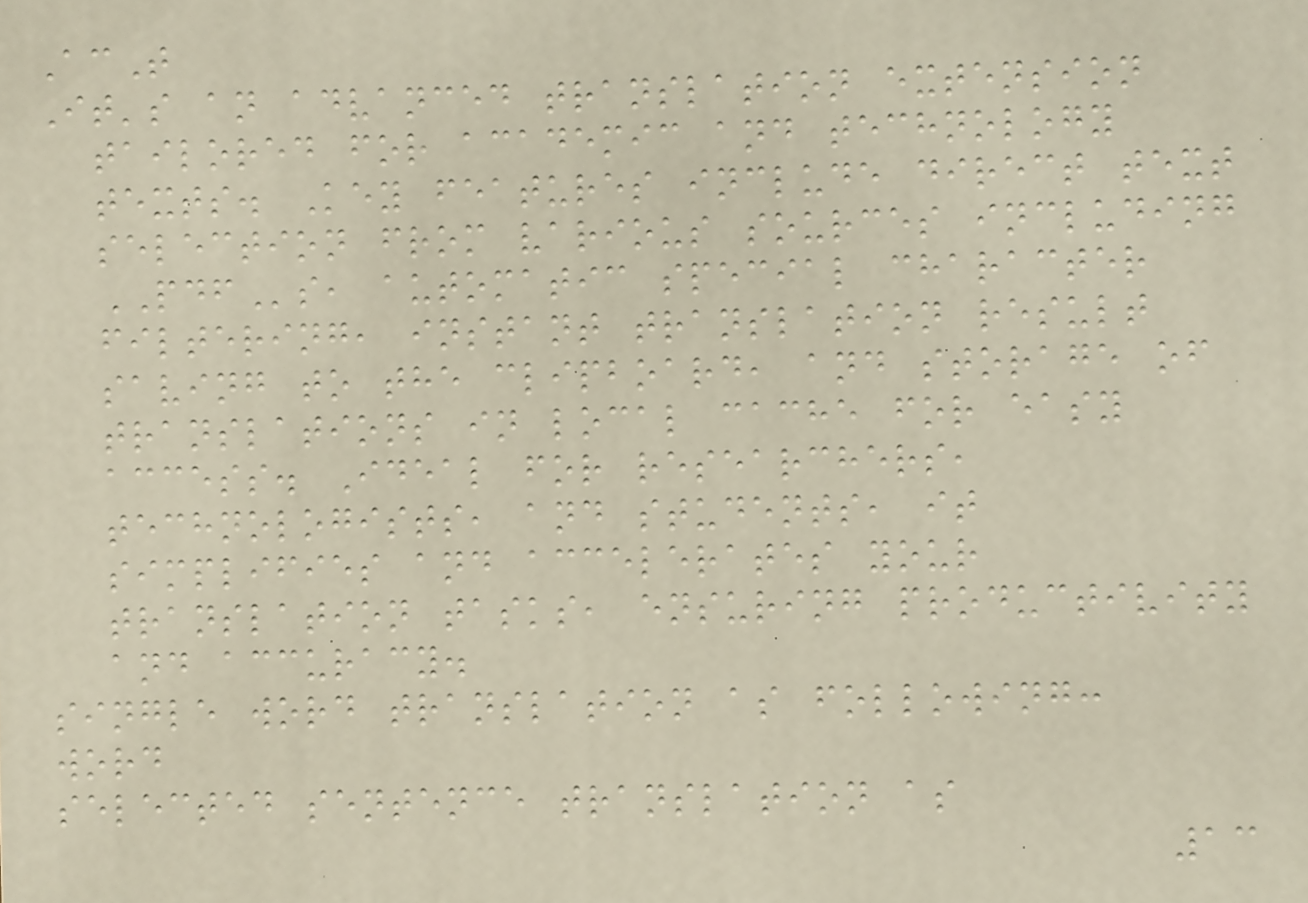AcT
It's an advanced translation extension
tailored for academic and technology
texts. Key features include direct text
selection from various sources including
PDFs, automatic special character
filtering, instant translation result
saving to the clipboard, and storage of
translations in local cache for easy
access. Ideal for researchers,
technologists, and students, it
simplifies and accelerates your
translation tasks, ensuring productivity
and accuracy.
single word translation as following:
word
selected sentence translation as
13
